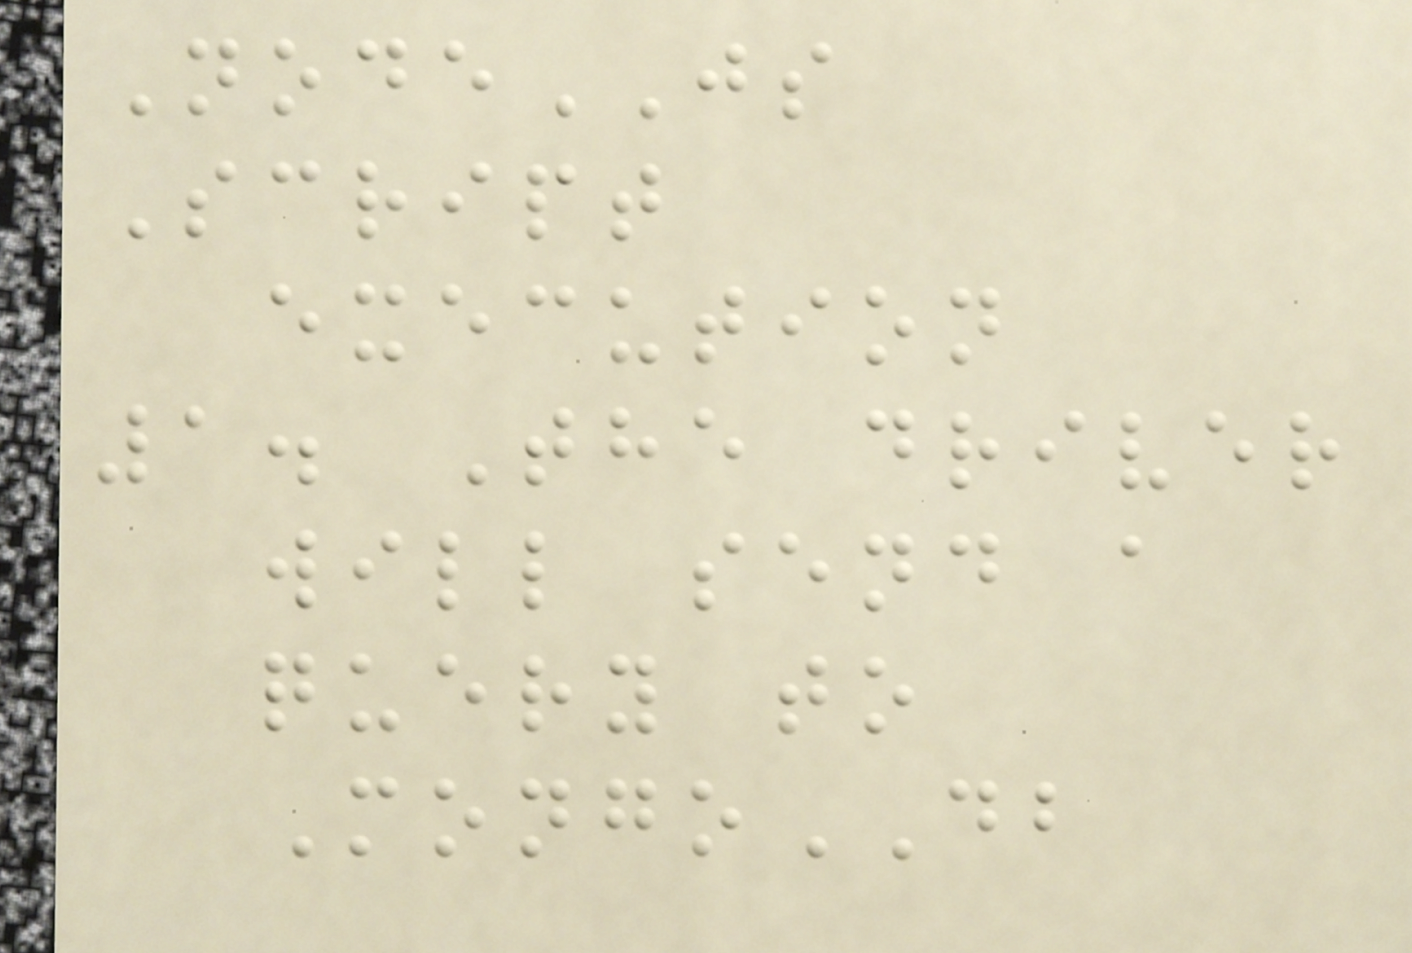NodeJS
Script
execution
1. The driver
will send a
query to
MongoDB
